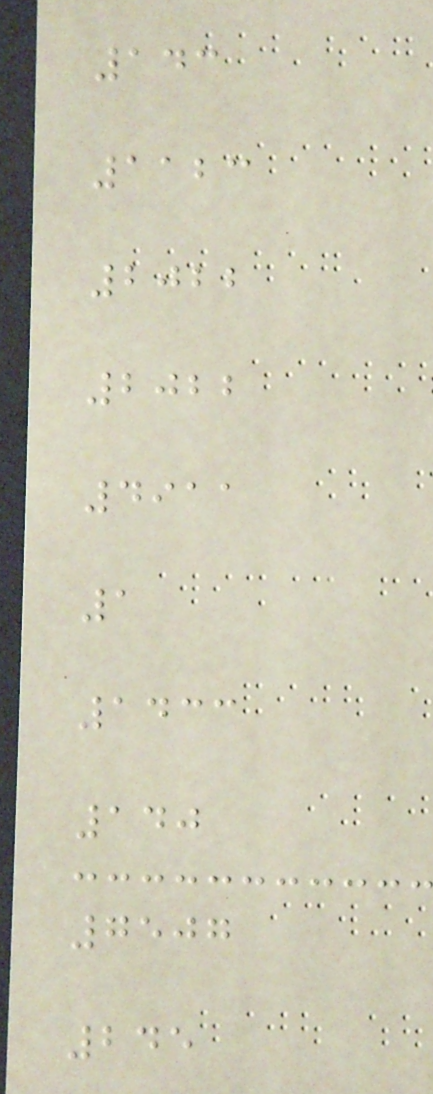143
1123
2022
2022
4911
1
1433
140
7507
245
